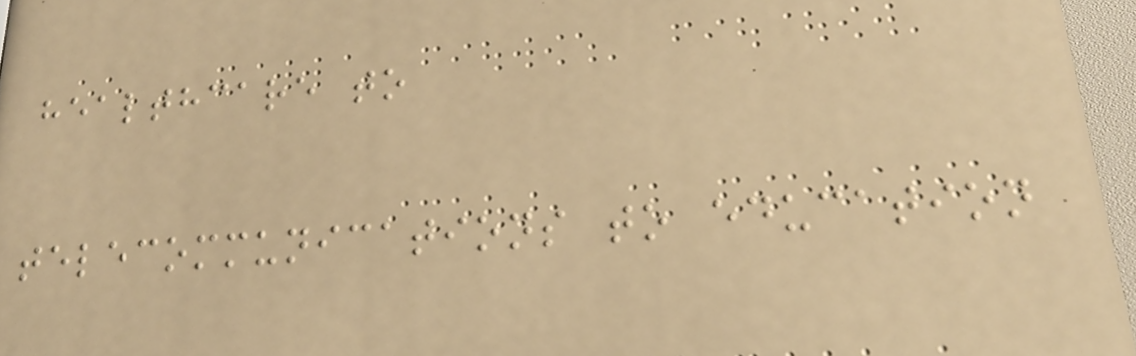healthcare to
telecommunications to education
